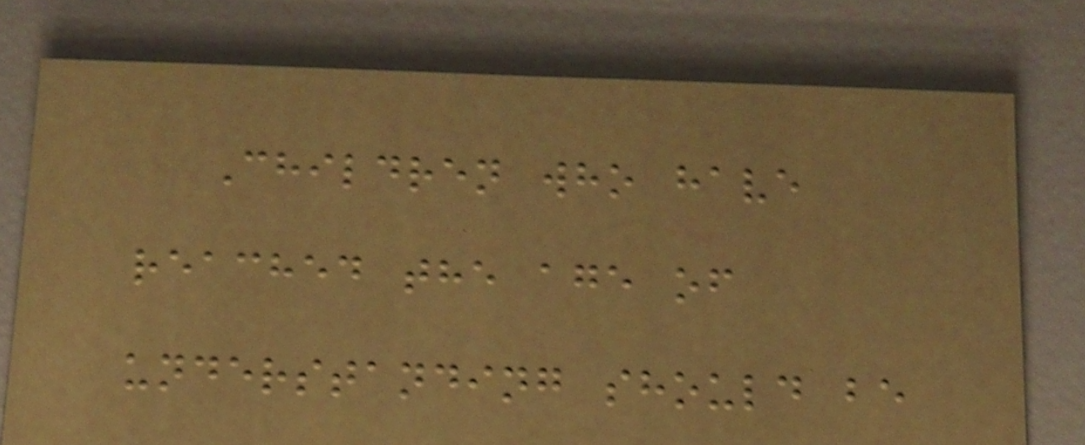Children who have
reached the age of
understanding should be
